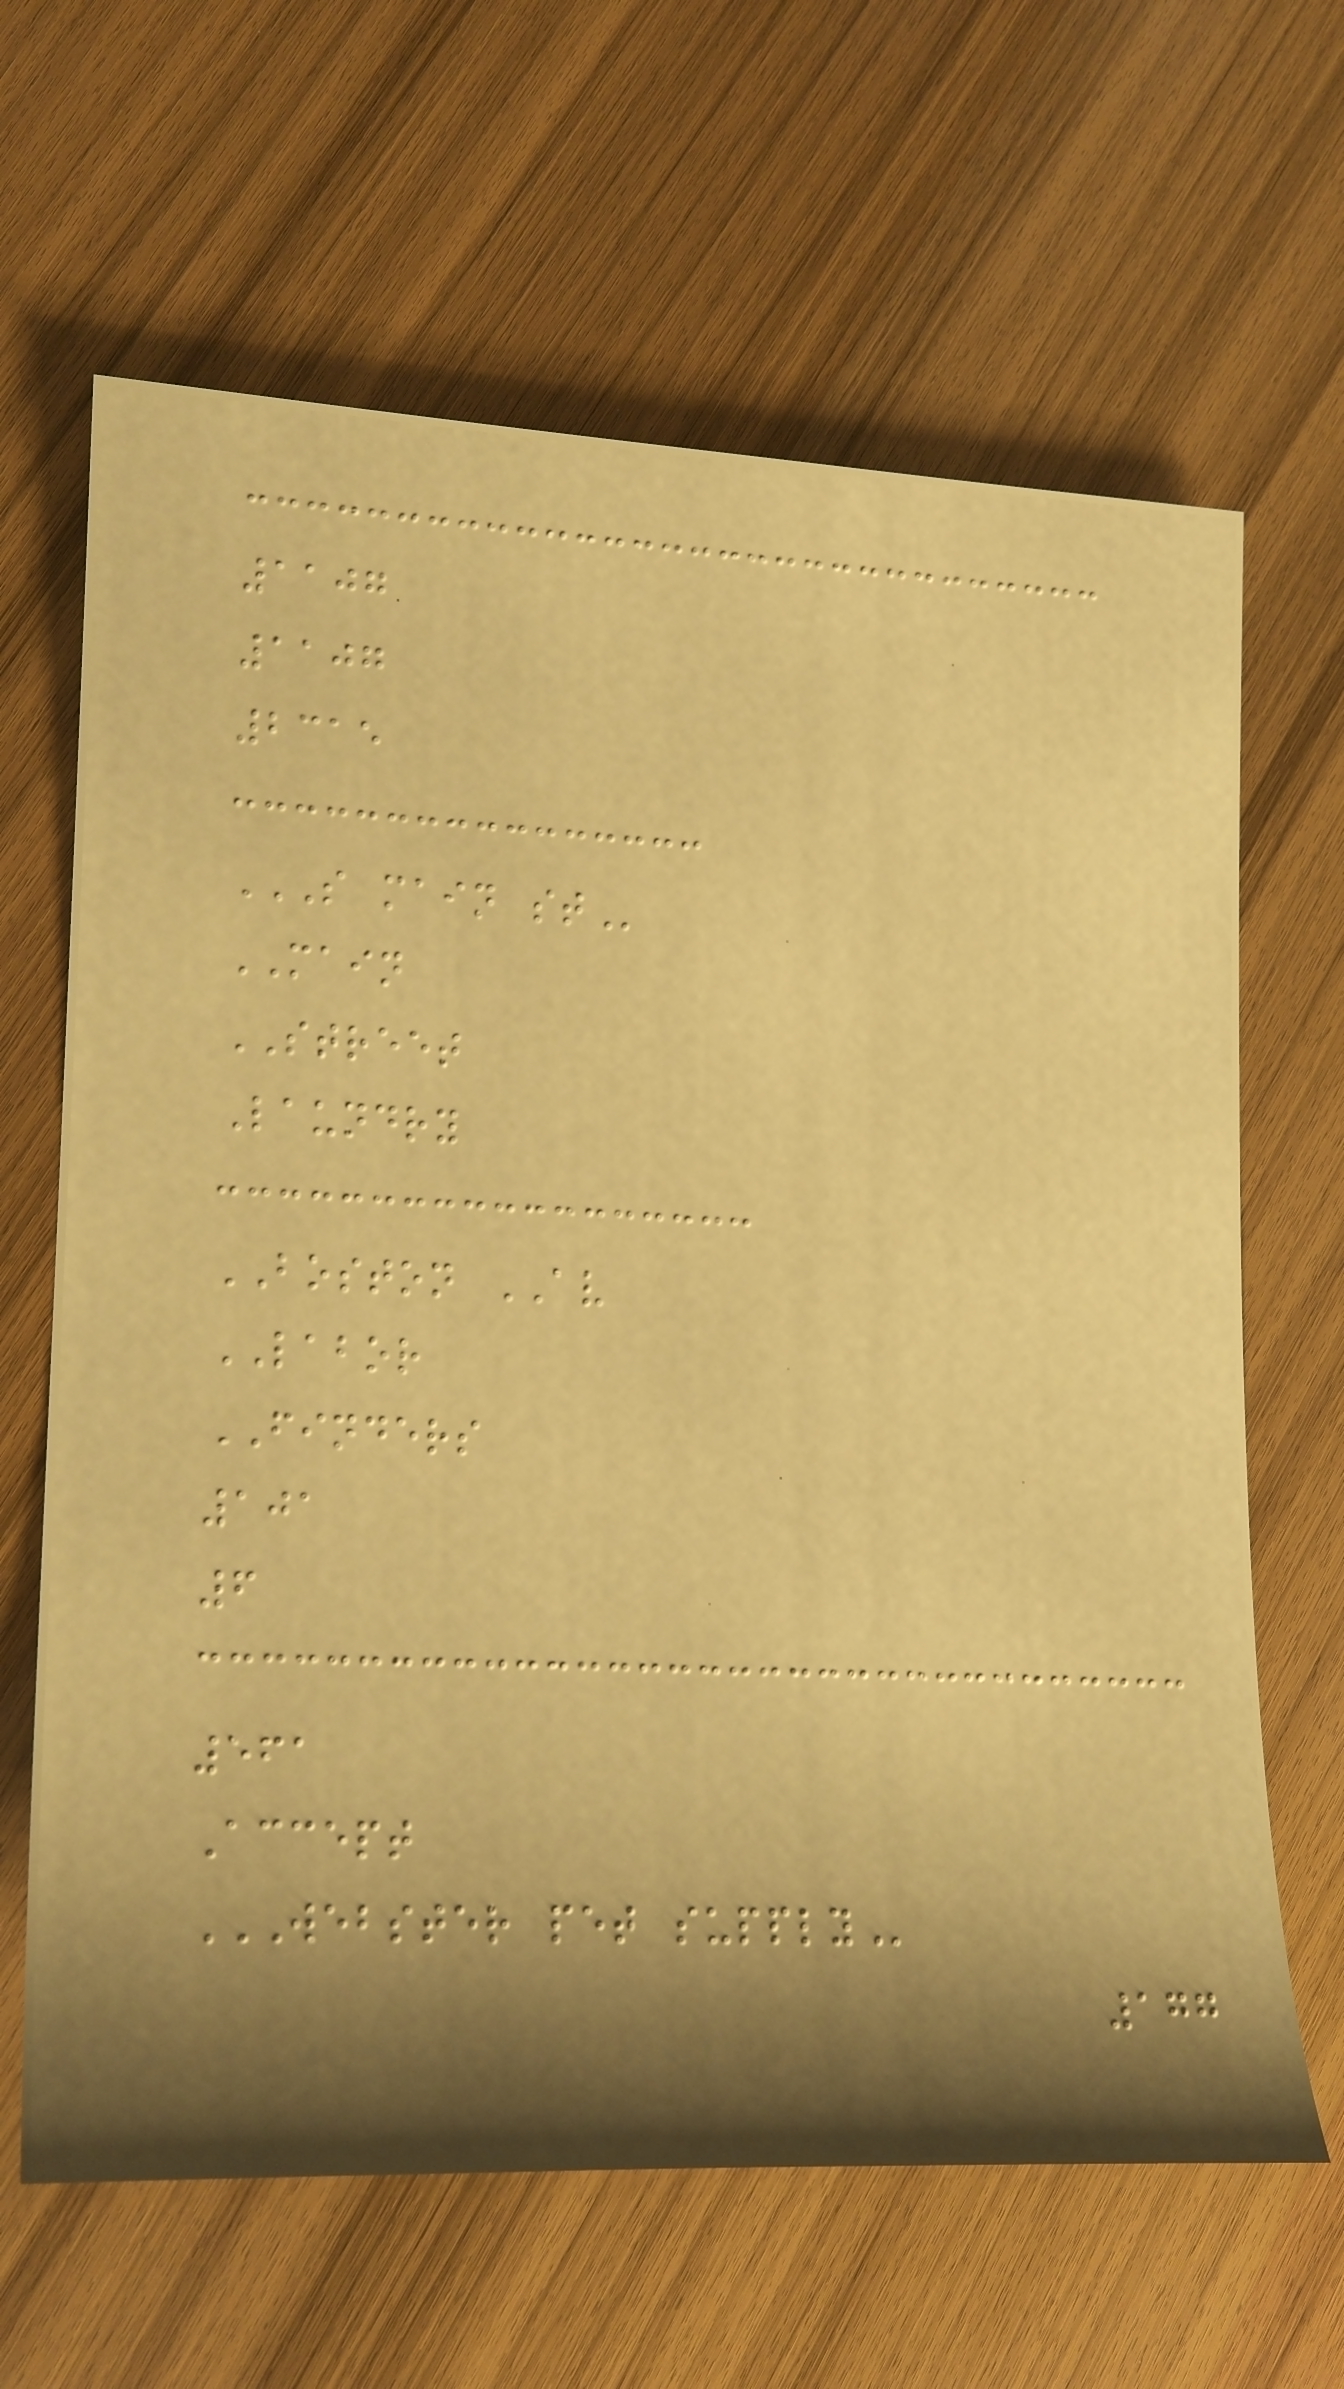1107
1107
2315
S MAIN ST
MAIN
STREET
Laundry
BOSTON AV
LABOR
FINDERS
101
6
561
Accept
WEBSTER PET SUPPLY
177
